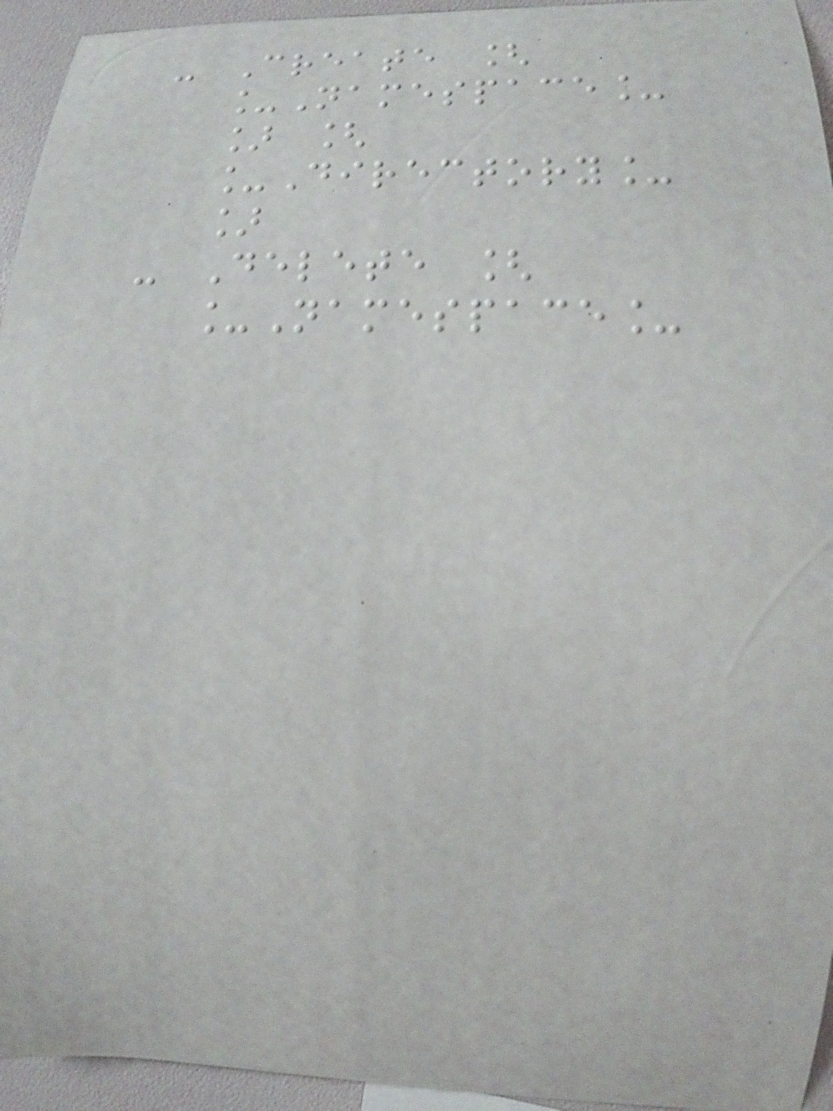- Create [
_Namespace_
] [
_Directory_
]
- Delete [
_Namespace_
